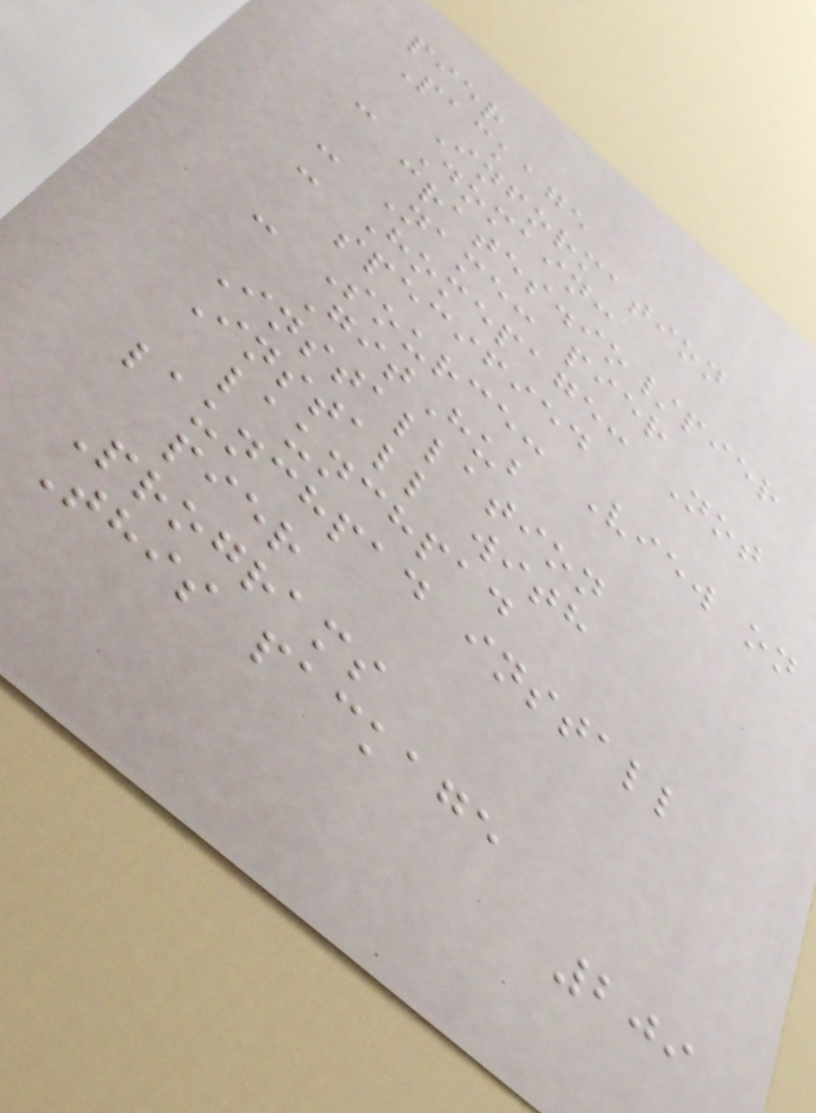pier
Package
Information
- Domain:
crates.io/pier
- Name: pier
- Homepage: Not
specified
- Source: View on
GitHub
Installation
Install with
launchpad
launchpad install
pier
Programs
This package
209
